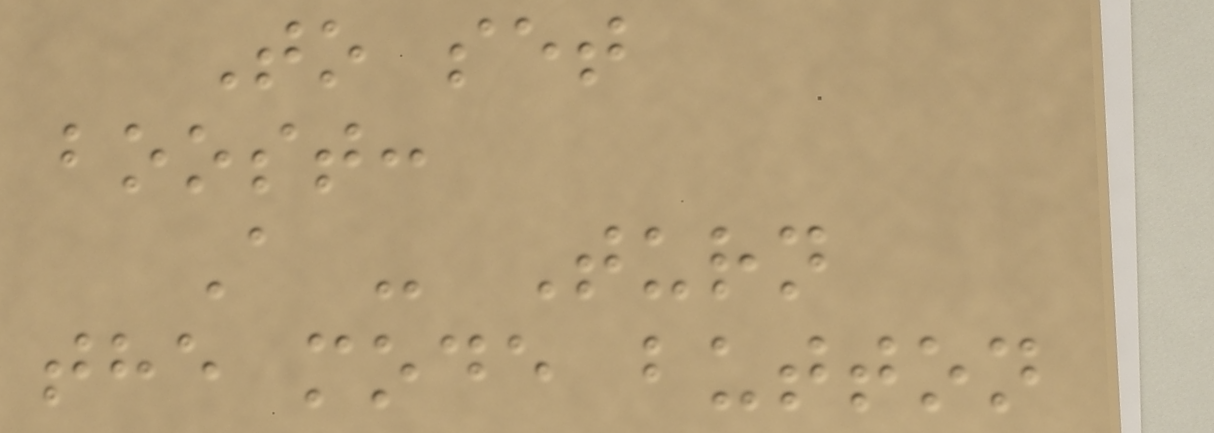To set
boost:
A - Turn
the mode button
